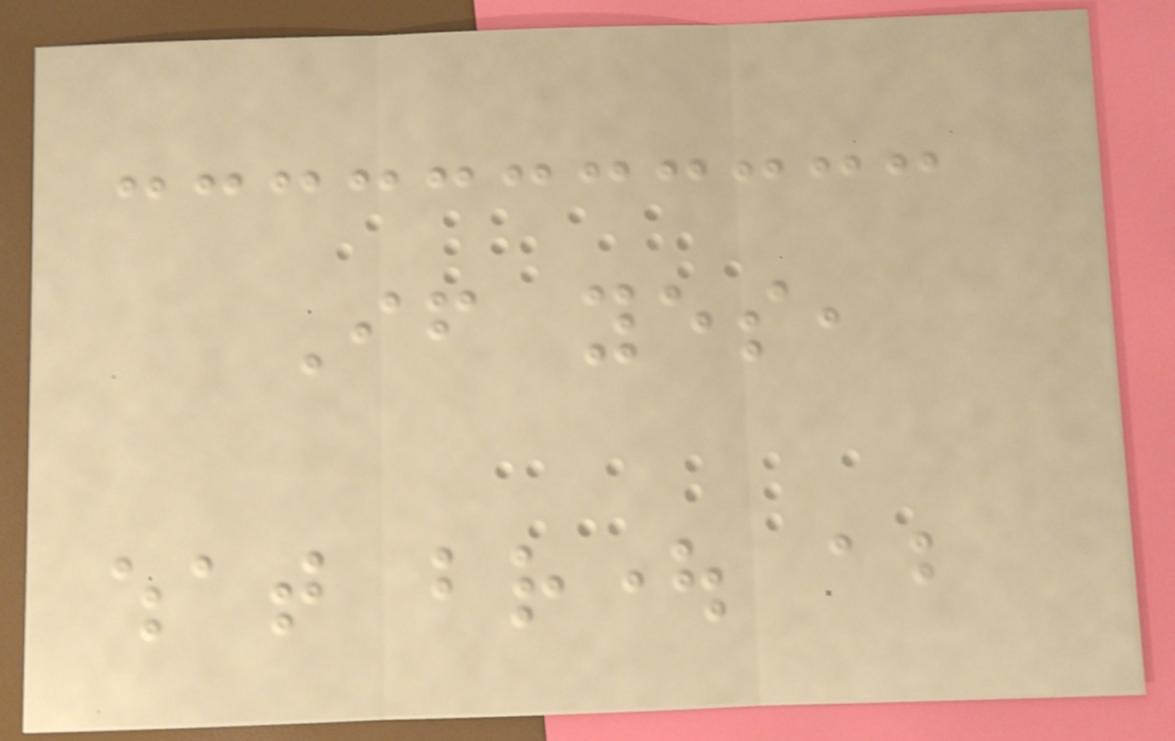If yes,
what brought about
